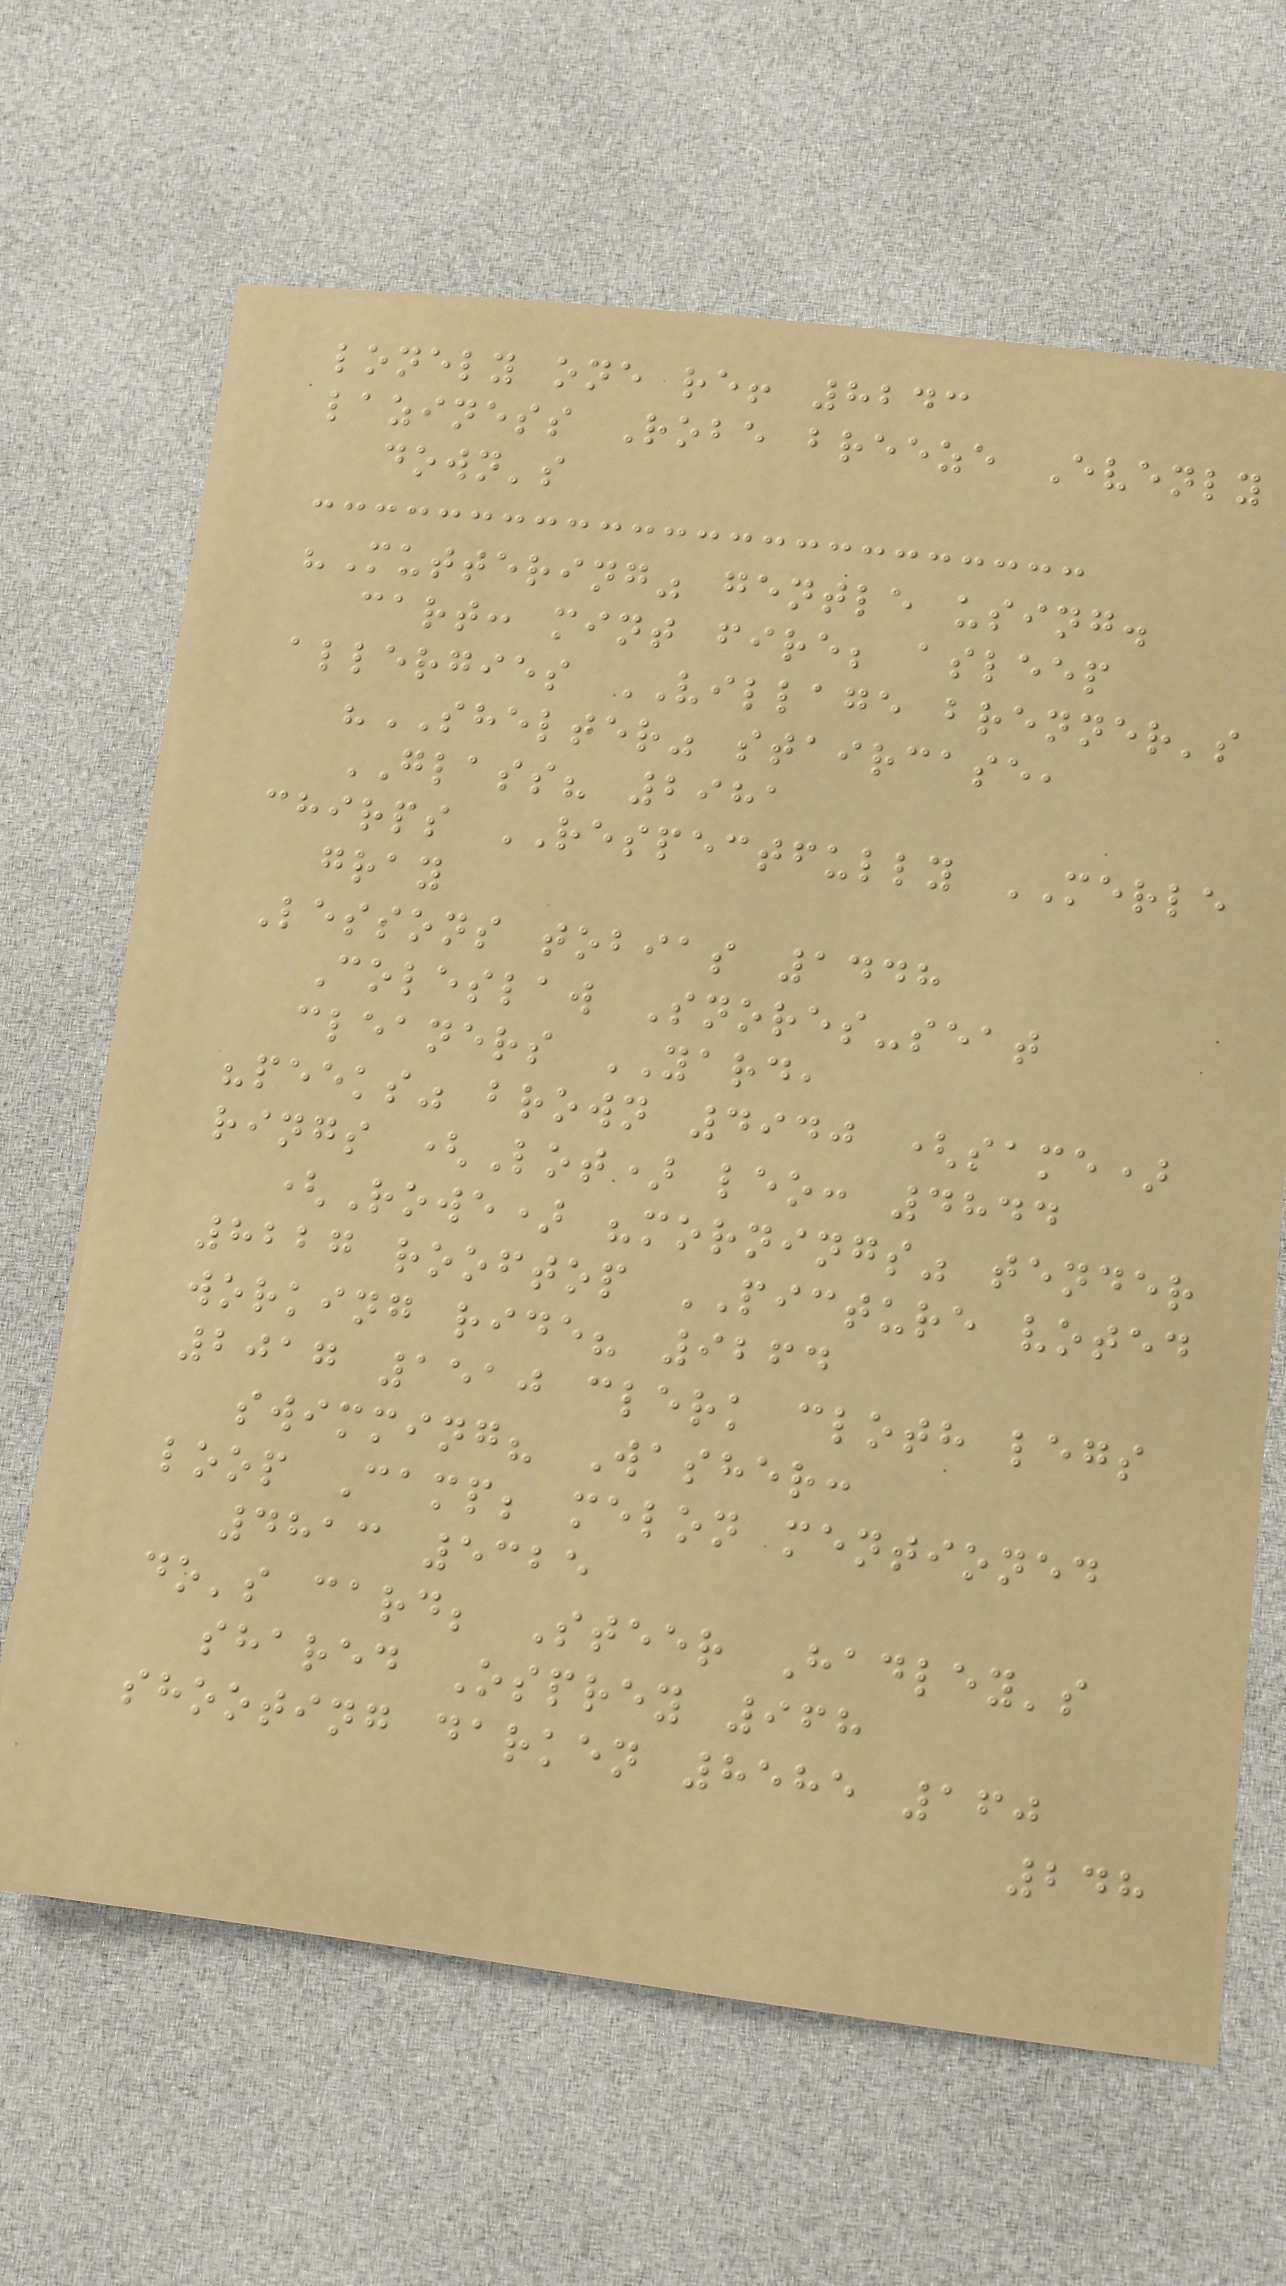lonely one re! 8243
laziness Robe breeze Evenly
down's
"Muttering" gentle using.
cart: mint fire; asleep
allergies VILLAGE brenner's
"SHELTER" staircase,
GLASS? 2981
chirps RESPECTFULLY MERLE
gray
Lessons tobias 1448
Coleslaw Snores-seat
cleaners YARD,
"peeks" brown 4940 (same)
rings (Lot) leo: 4844
(Rowe) "mornings" tender
8227 rooftop PICTURE voted
working ride? 9264
2017 1510 clerk cloth legs
swimming? Washer:
loop Camp; melon mentioned
4813 5325
do's card; Steer Hadley's
shared Osprey 968
shooting darken 8585 160
248
